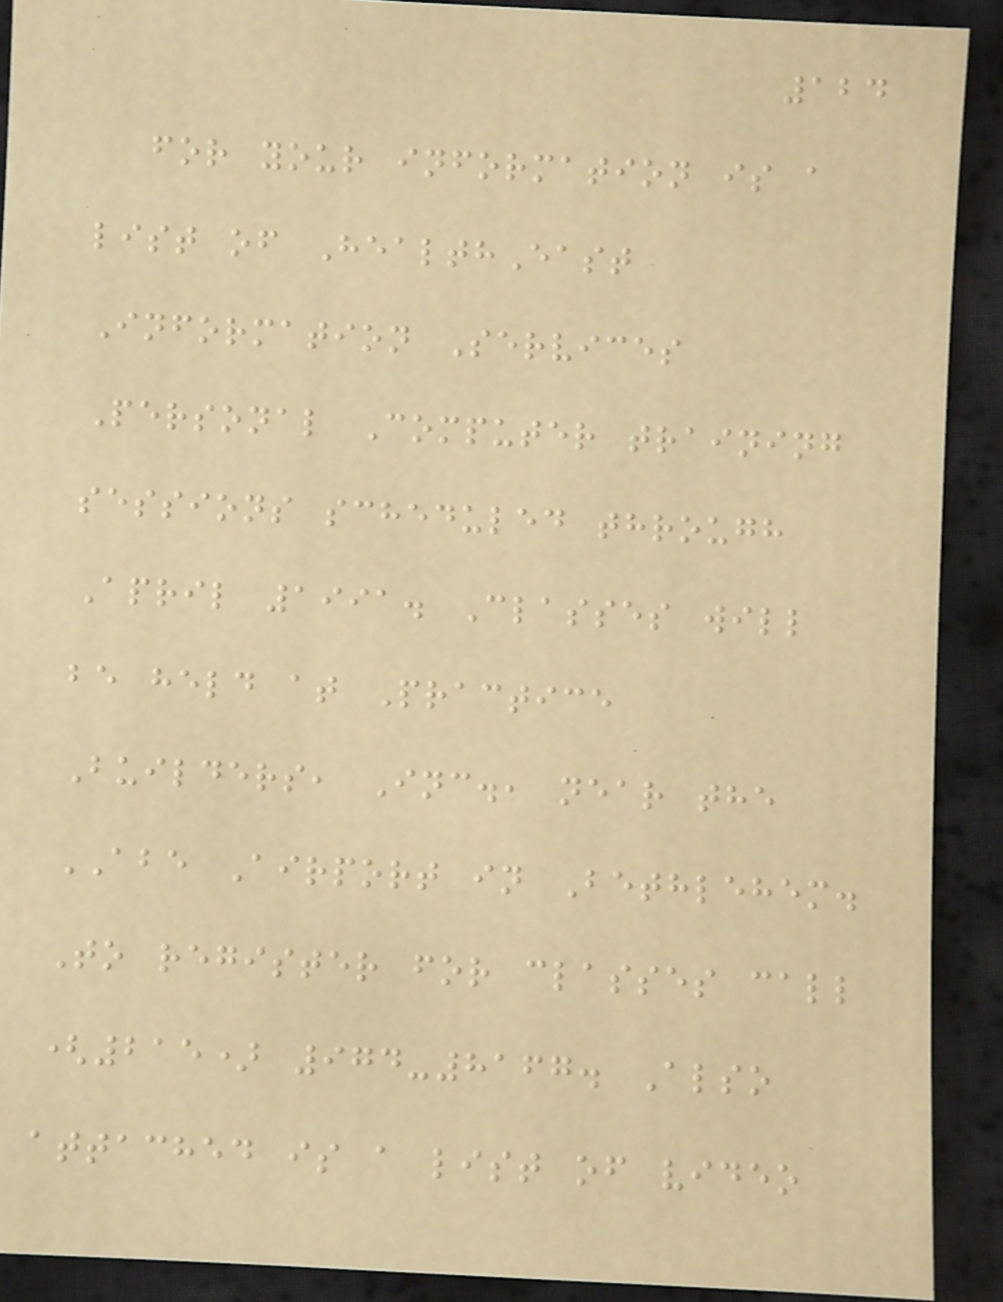124
for your information is a
list of HealthEast
Information Services
Personal Computer training
sessions scheduled through
April 1991. Classes will
be held at Practice
Builders, Inc., near the
ABE Airport in Bethlehem.
To register for classes call
(215) 974-8167. Also
attached is a list of video
